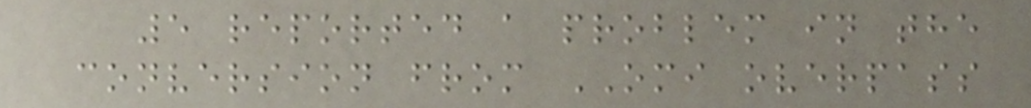5 reported a problem in the
conversion from OMI overpass
